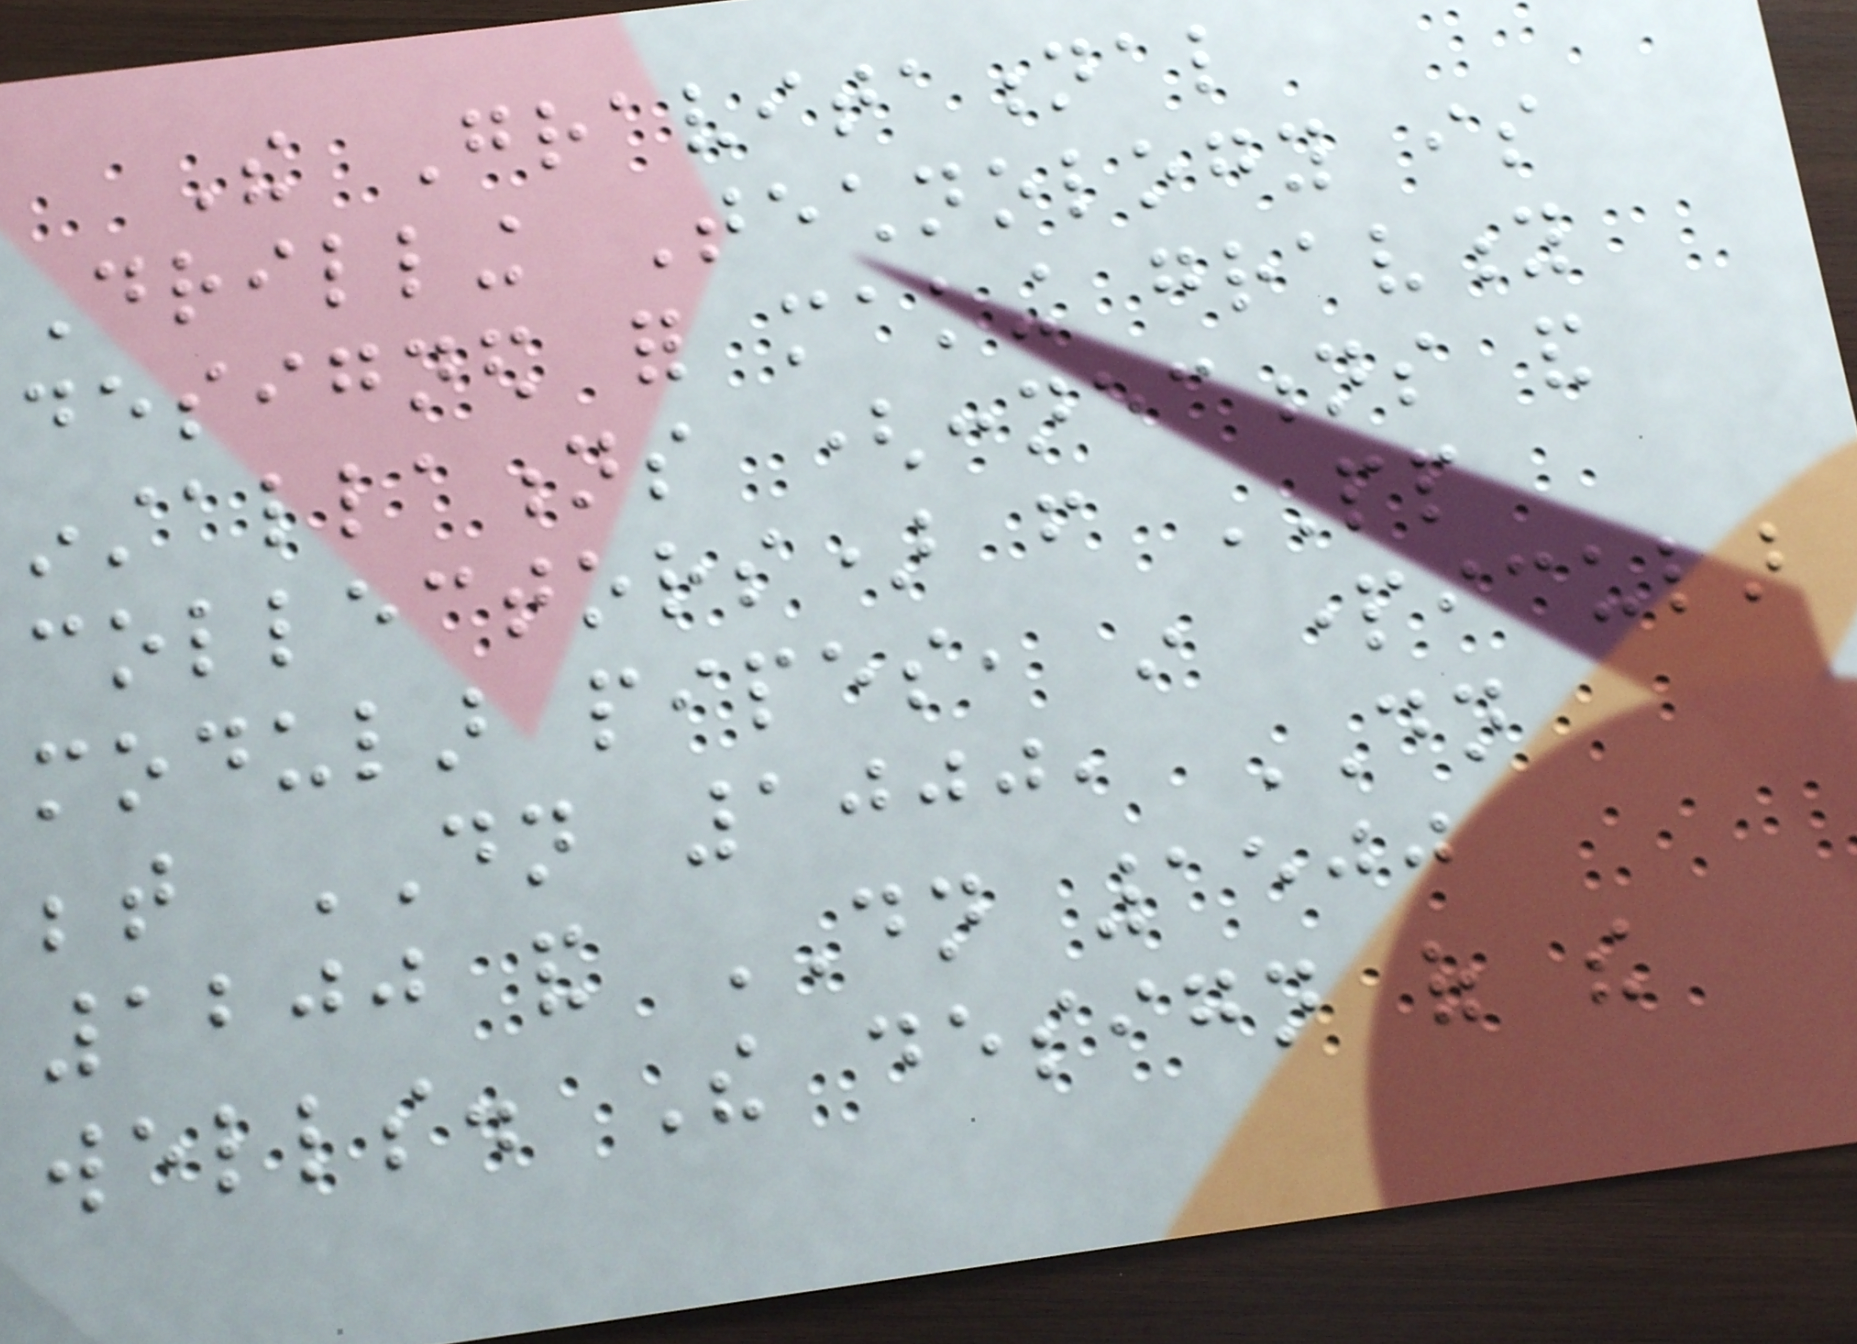The Gravitational
Drilling Technology is
designed for making gravity
installations (connections and
collectors) from PP
modular pipes, in particular
between DN 1000, DN
1200 and DN 1500
wells. The design of the
